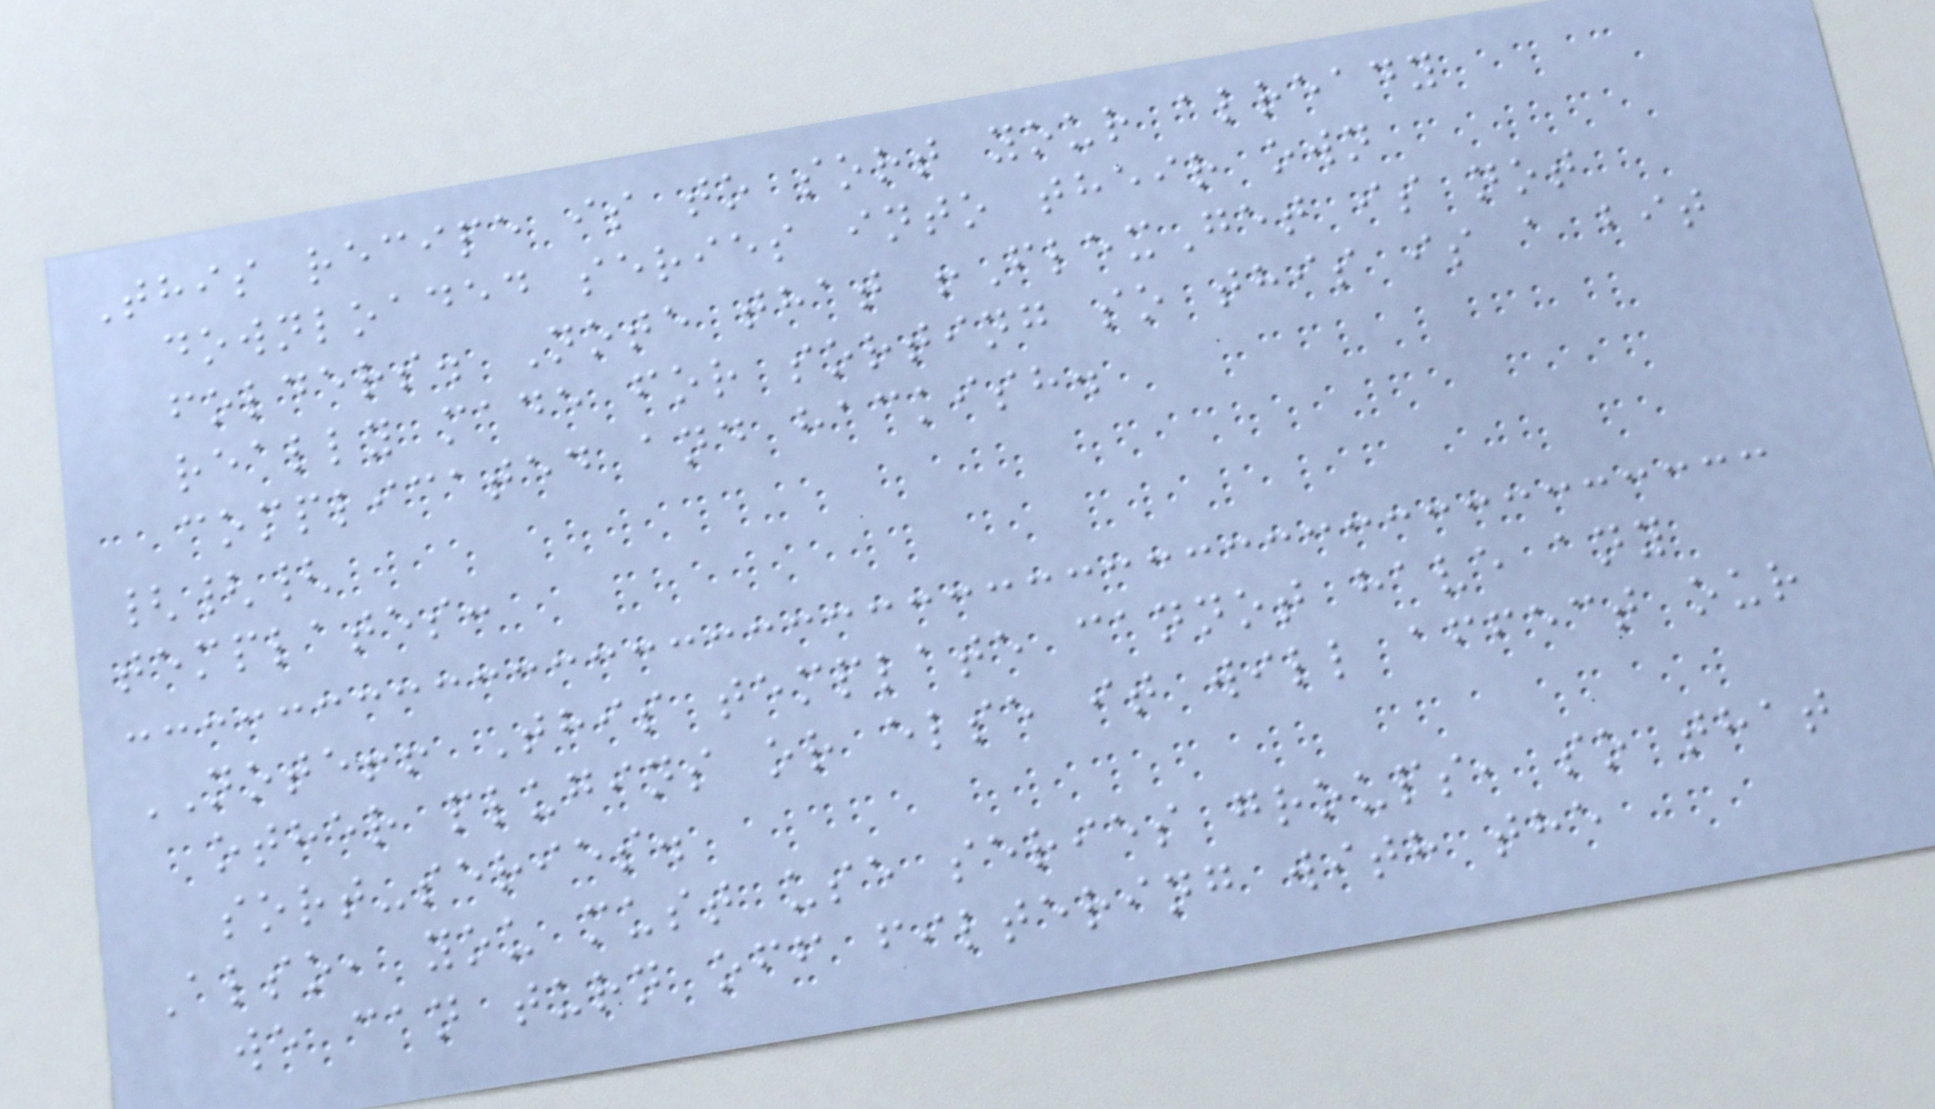This recipe is to sort your already
downloaded series into their own
folders. Note that !FlexGet is not
really made for sorting so this is a bit
complicated and hackish.
{{{
templates:
NOTE!! This template cannot have any
other plugins or else it will affect our
sort-series.
Also, you must use series groups, so that
we can turn off filtering with the
